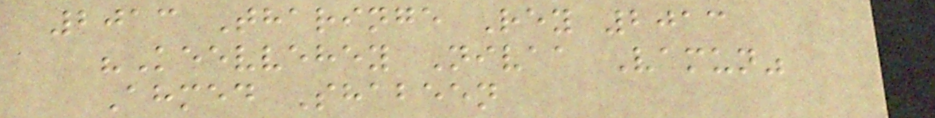2013 Tharinge Rey 2013
"Keevvehey Nivaa Vamun"
Ahmed Shabeen
